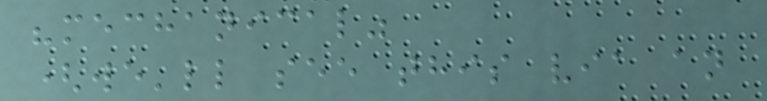"mechanical"
(we'll see this via an
